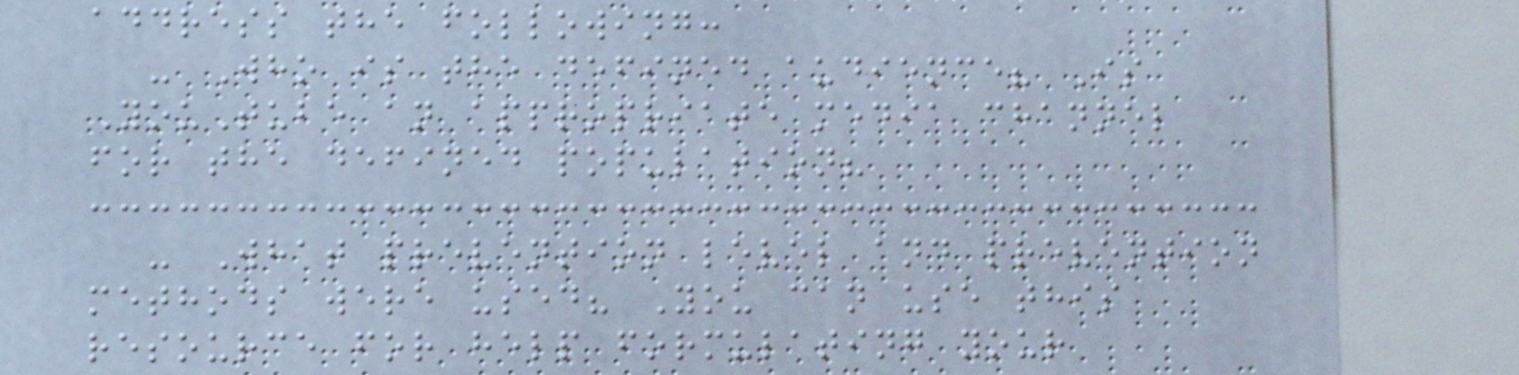address the following:
- Who is the defined audience? Is
YouTube an appropriate media channel
for the defined population?
- What prevention level and prevention
methods were used? You can use this
resource for help formulating your
